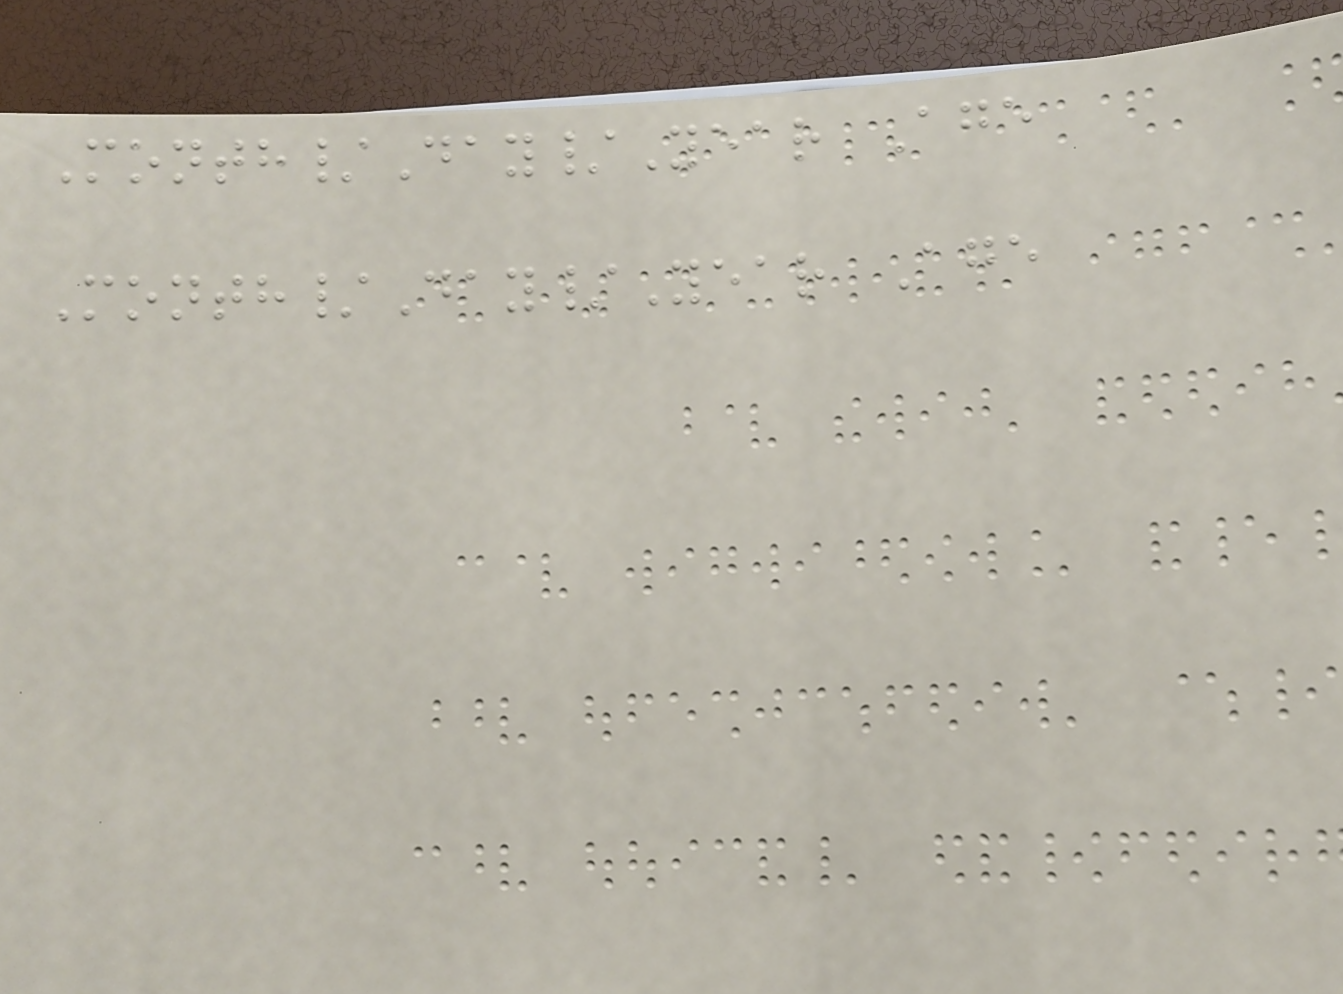Month/Day/Year Age
Month/Day/Year Age
